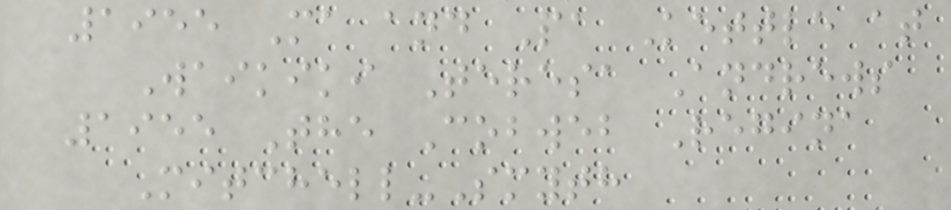1955 Ma and Pa Kettle at
Waikiki Teresa Andrews
1955 The Cobweb Regina
Mitchell-Smyth
